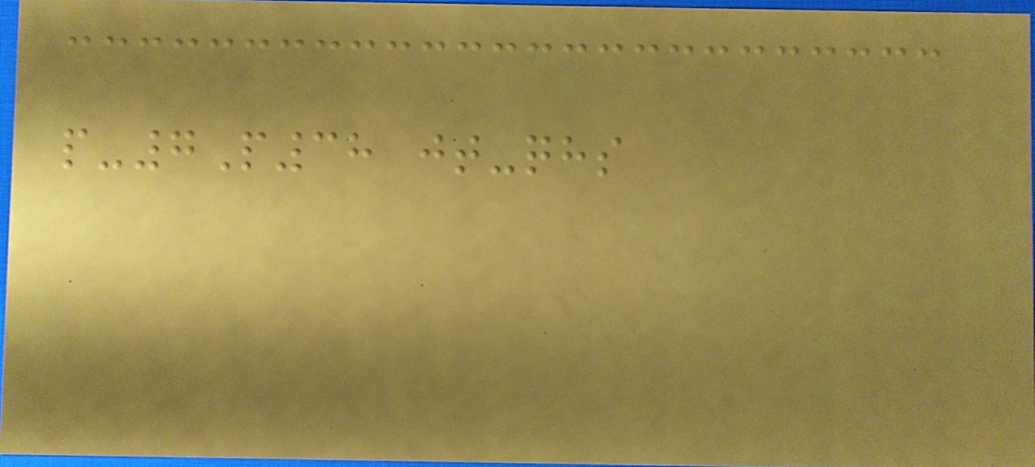p-7P38 jt-qhs
